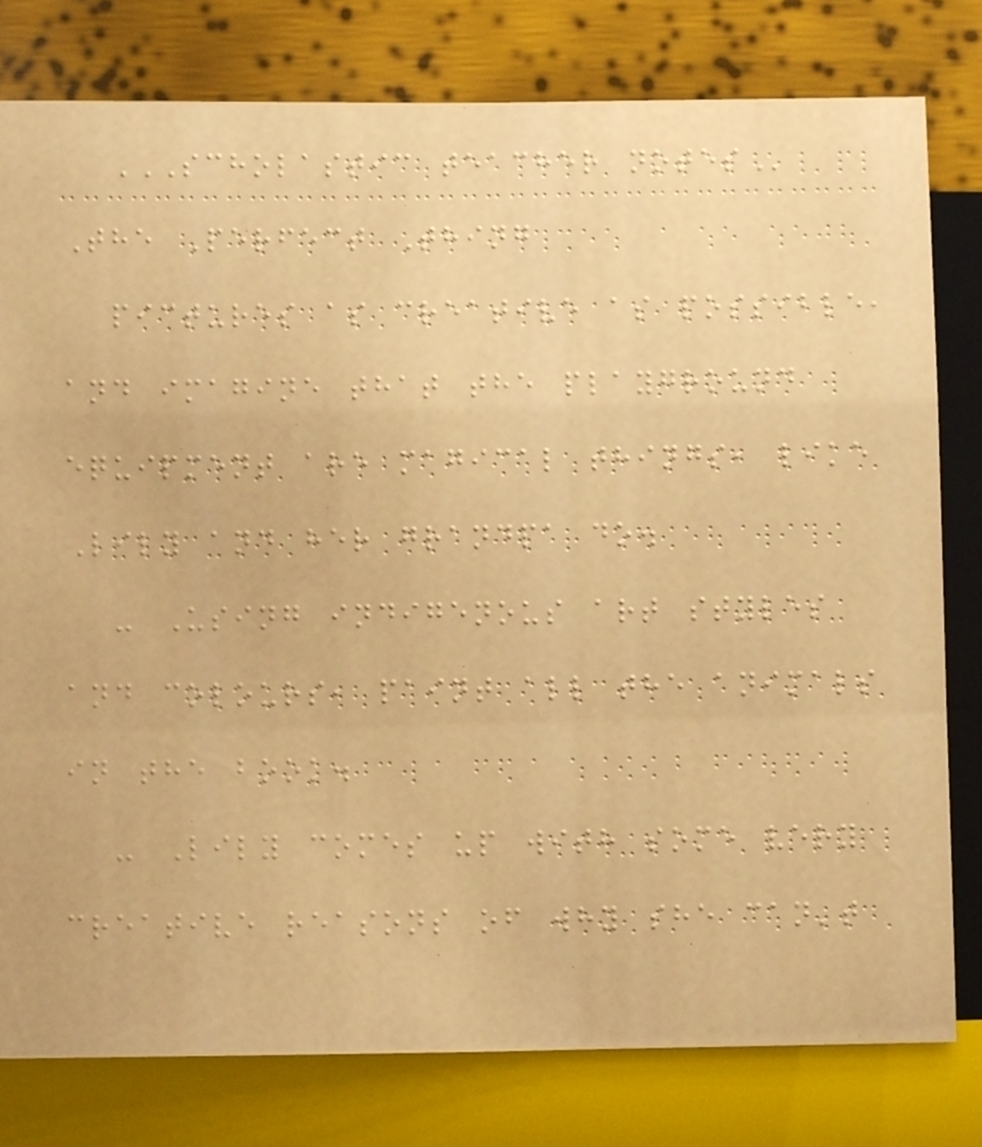SCHOLASTIC TEACHER NOTES
The Perfect Thing
pictures as creative as possible,
and imagine that the playground
equipment are magical things, like
Lily and her grandpa do.
- Using indigenous art styles
and colours, paint all the animals
in the book.
- Lily comes up with some very
creative reasons of why she can't
